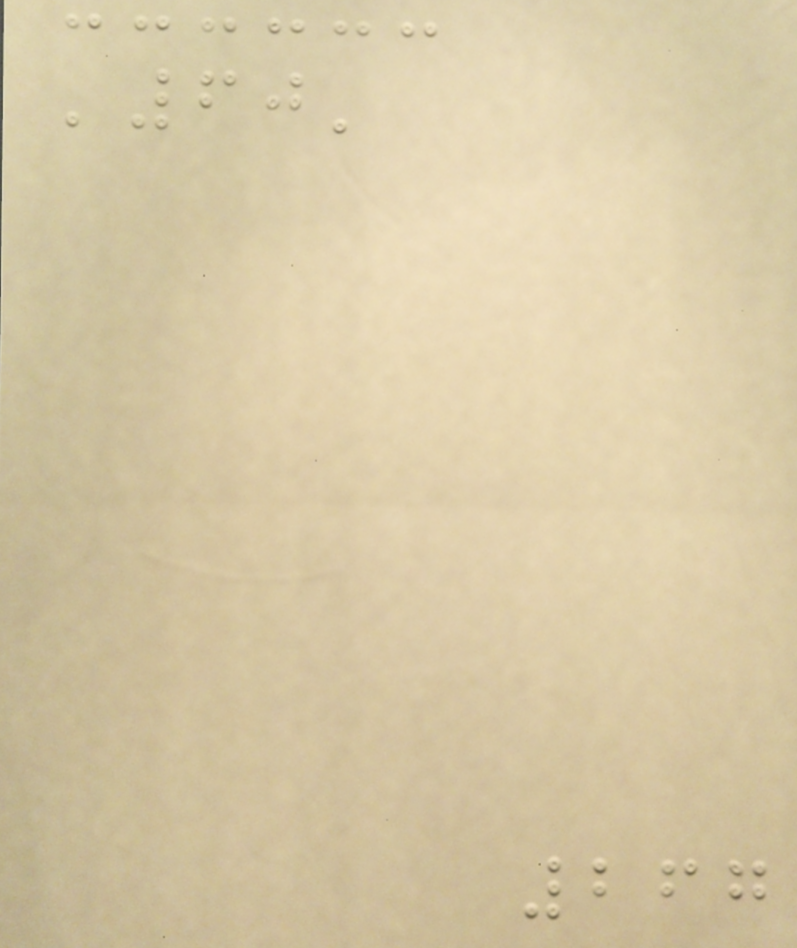'60'
267
